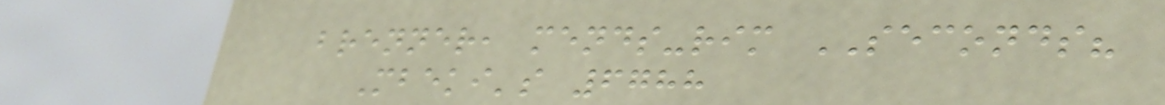brenner, mends-rim SECONDS?
Mbeki's 6788
